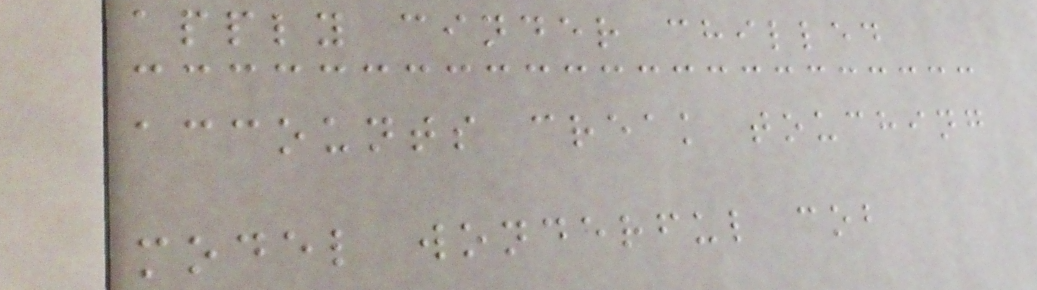apply cinder chilled
accounts creak touching
model wonderful cob
